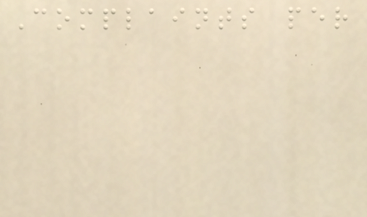Complaints per
